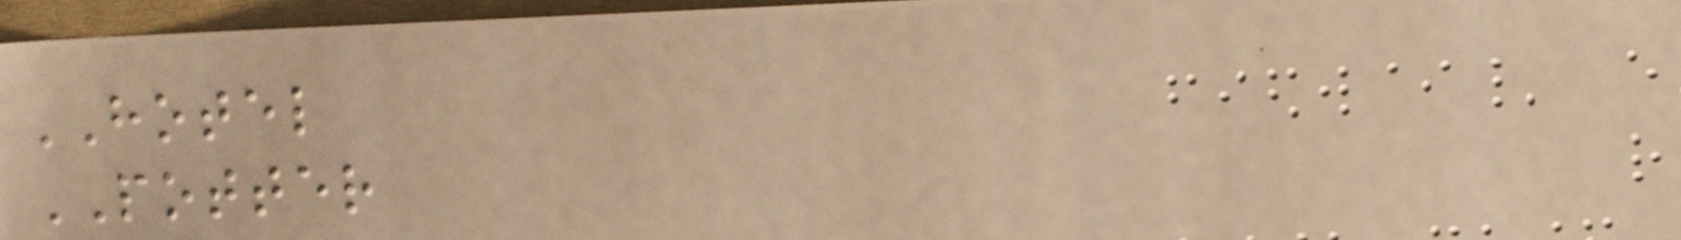HOTEL
POTTER
